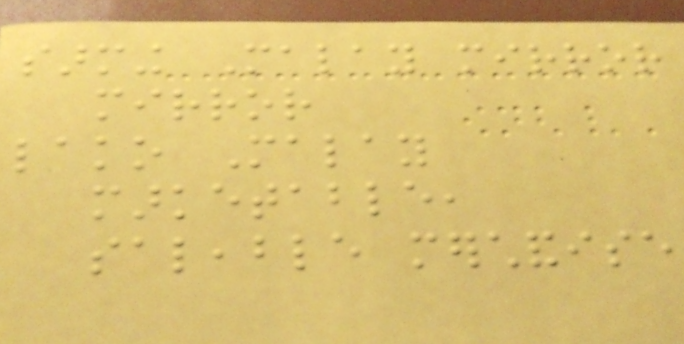sarming Malay mirror
mirror
lako Malay
marketable,
saleable merchandise
